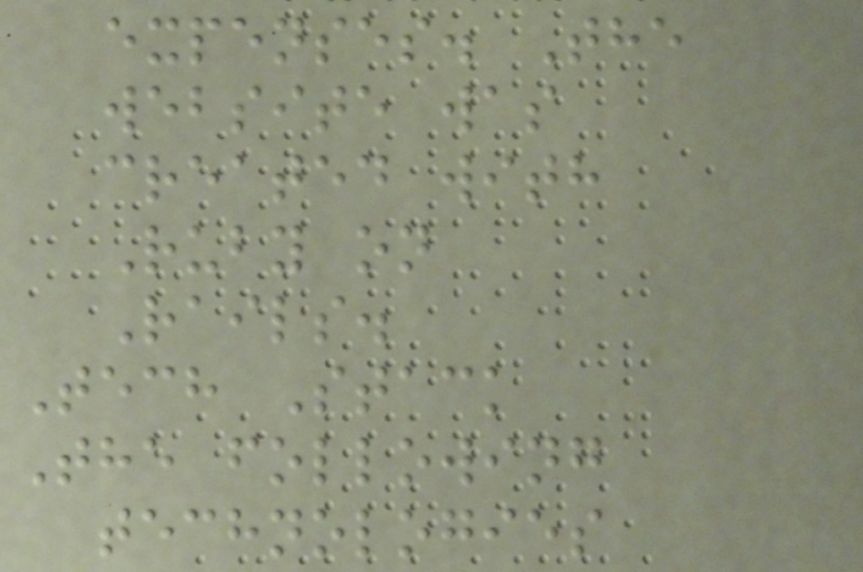expenses. The
website was
created with
Ruby on
Rails.
Tech Stack
The following
technologies
